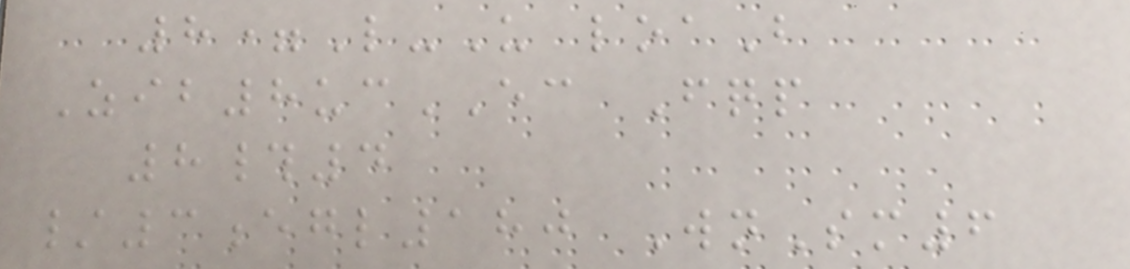8=L-U loaB
Zib8ucEC Fqp
8#4
/3egl180 WnSm6
